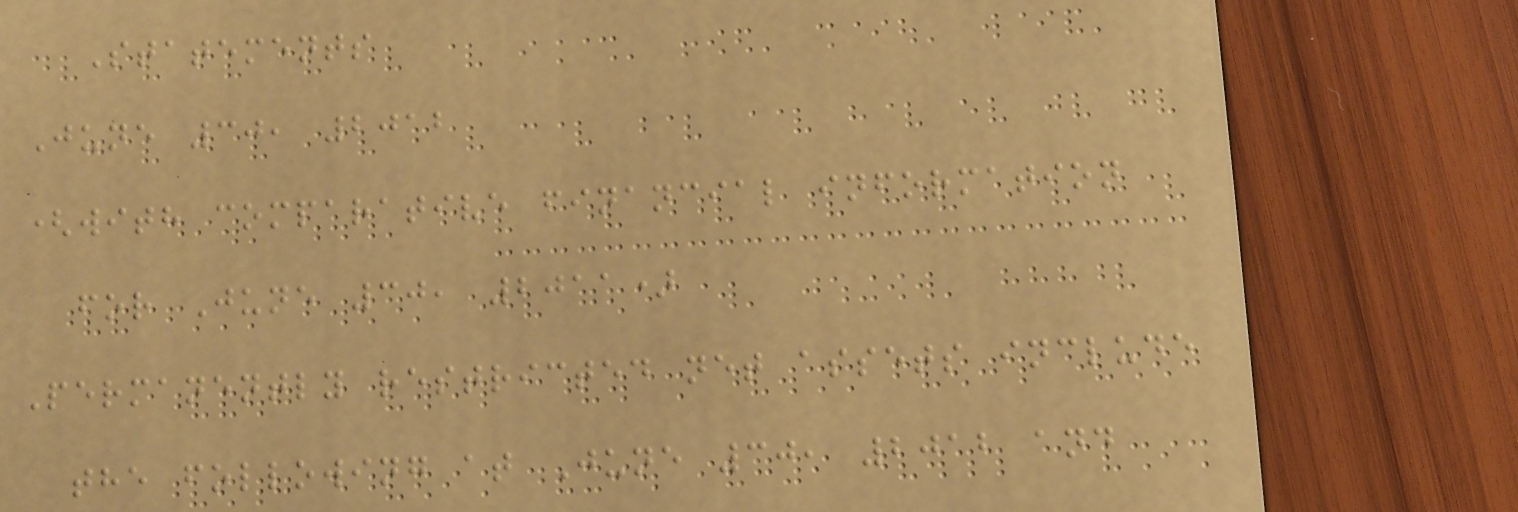Statements
June 30, 2012
(with comparative financial information
for June 30, 2011)
Permanently restricted net assets include
the following at June 30, 2012 and
